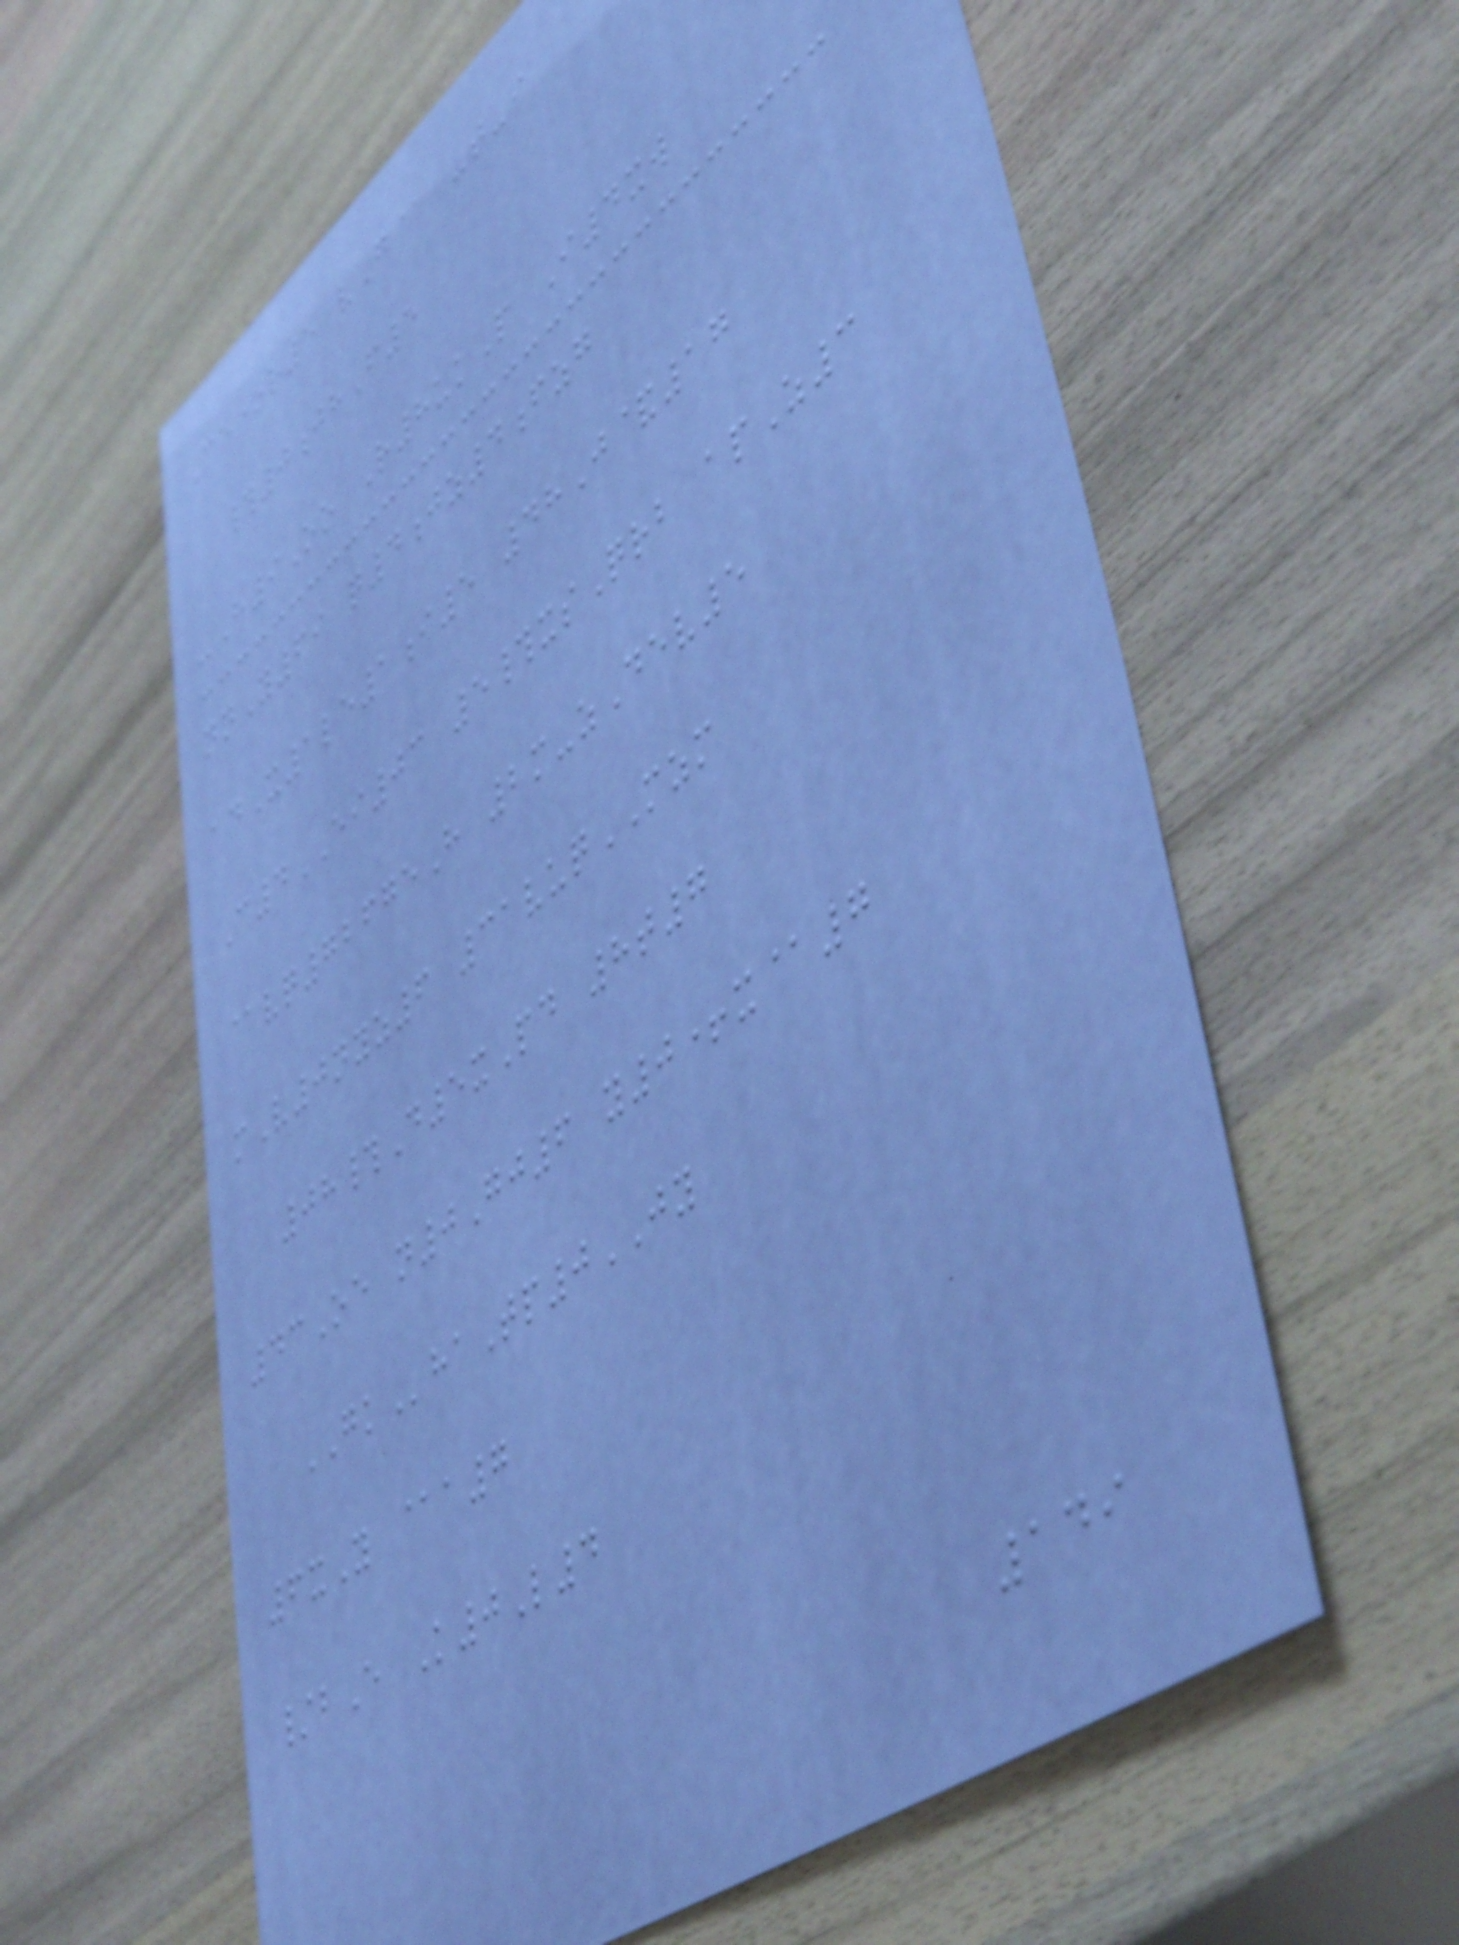Ce*r5 vG@ -t-i
#0jhF5
-H9Oo R8ukP I4xw
nnY69 q4jz4fzg
adX1le1i5 48J&17
C4EI03 5#xsQrb apZ3
@vq72675H 2m-zDev5
mV0nyz6 31vuqMZM
08#D5xPd 8t7
43Oe n0Gj6 y0+x@7
GKhaTp0JY
6xY @a7
/bE K0L4
149
